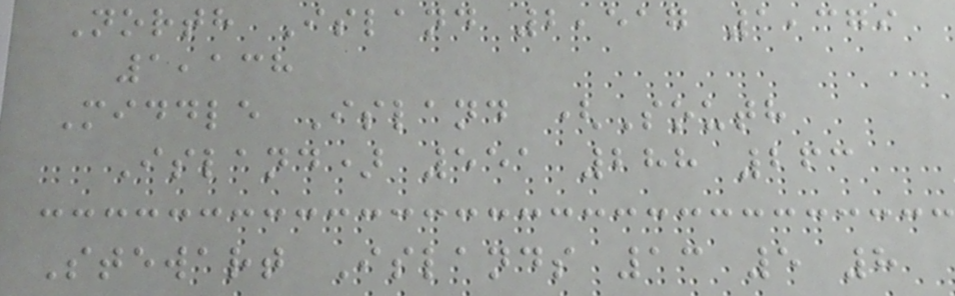North Island 2,517 1,379
1,138
Middle Island (South
Island) 551 288 263
Stewart Islands 13 5 8
